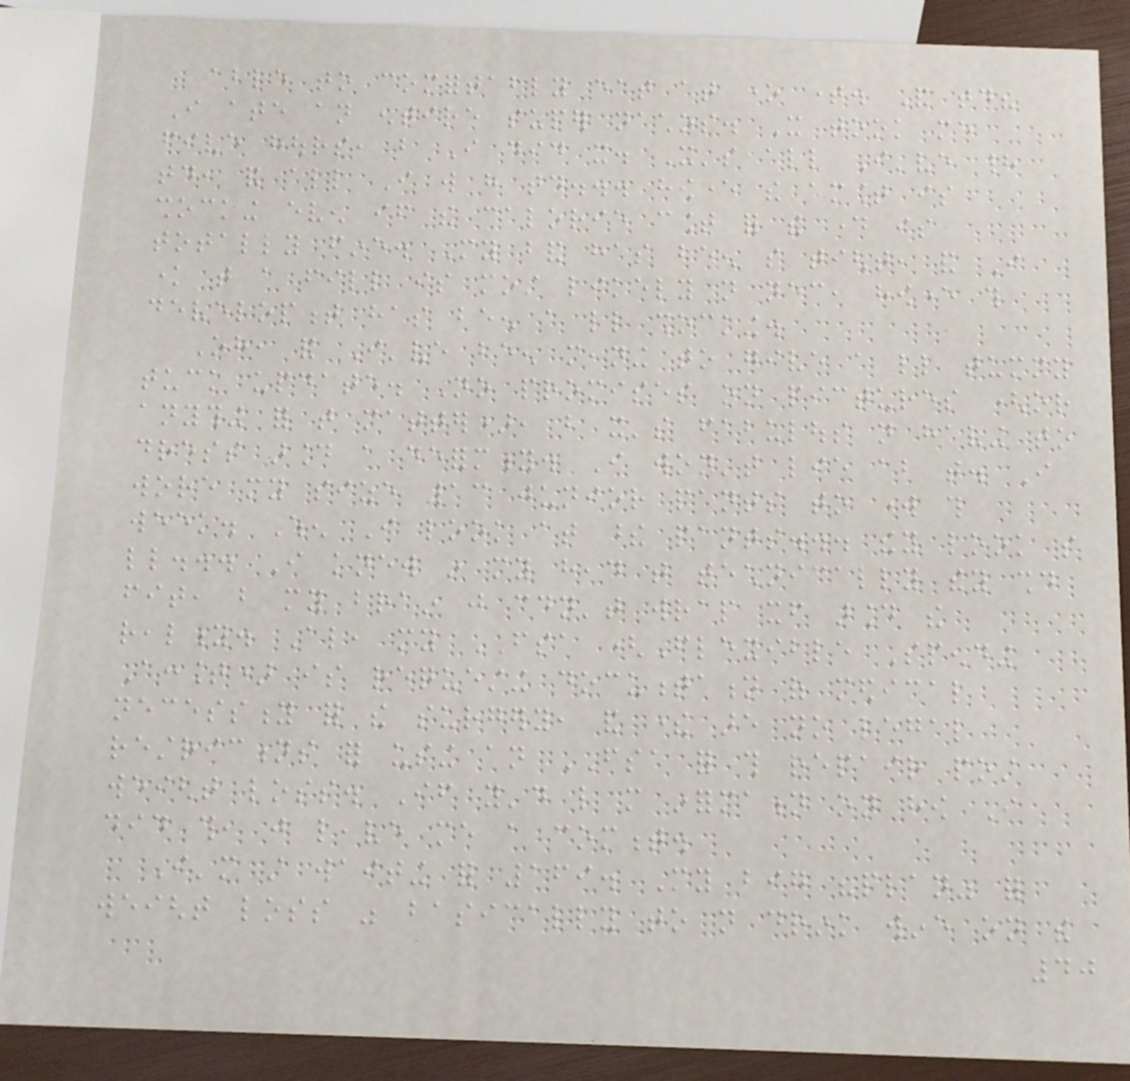able to comfortably eat at one time. And today?
I ate an entire super nachos. It took me
five hours, but I did it. It's all I've had
today, and all I will have today... however the amount is
shocking even if the calorie count for the day is
totally fine. My band has been so tight, and I
know that a fill is most likely not necessary, however this
development has been a little shocking.
Oh, and I've been meaning to give a little tummy
tuck update. No promises on pictures (or
anything for that matter), but it's fabulous not having to
dress around a deformity. I won't lie about that. I
wore my size 13 junior pants to work this
week. When I look at these pants... they look so
little... I knew in my head that technically they should
fit, but my brain just couldn't wrap itself around the
reality. Also, my FSA (Flexible Spending
Account) is requesting documentation of medical
necessity for the surgery, and there are no legal
restrictions for using an FSA for this repair post
weight loss. If you'd like more information on how I
did this, just leave me a comment.
I'm still waiting for 169. My big "plan" for
weight loss was basically to not drink wine on the
40
